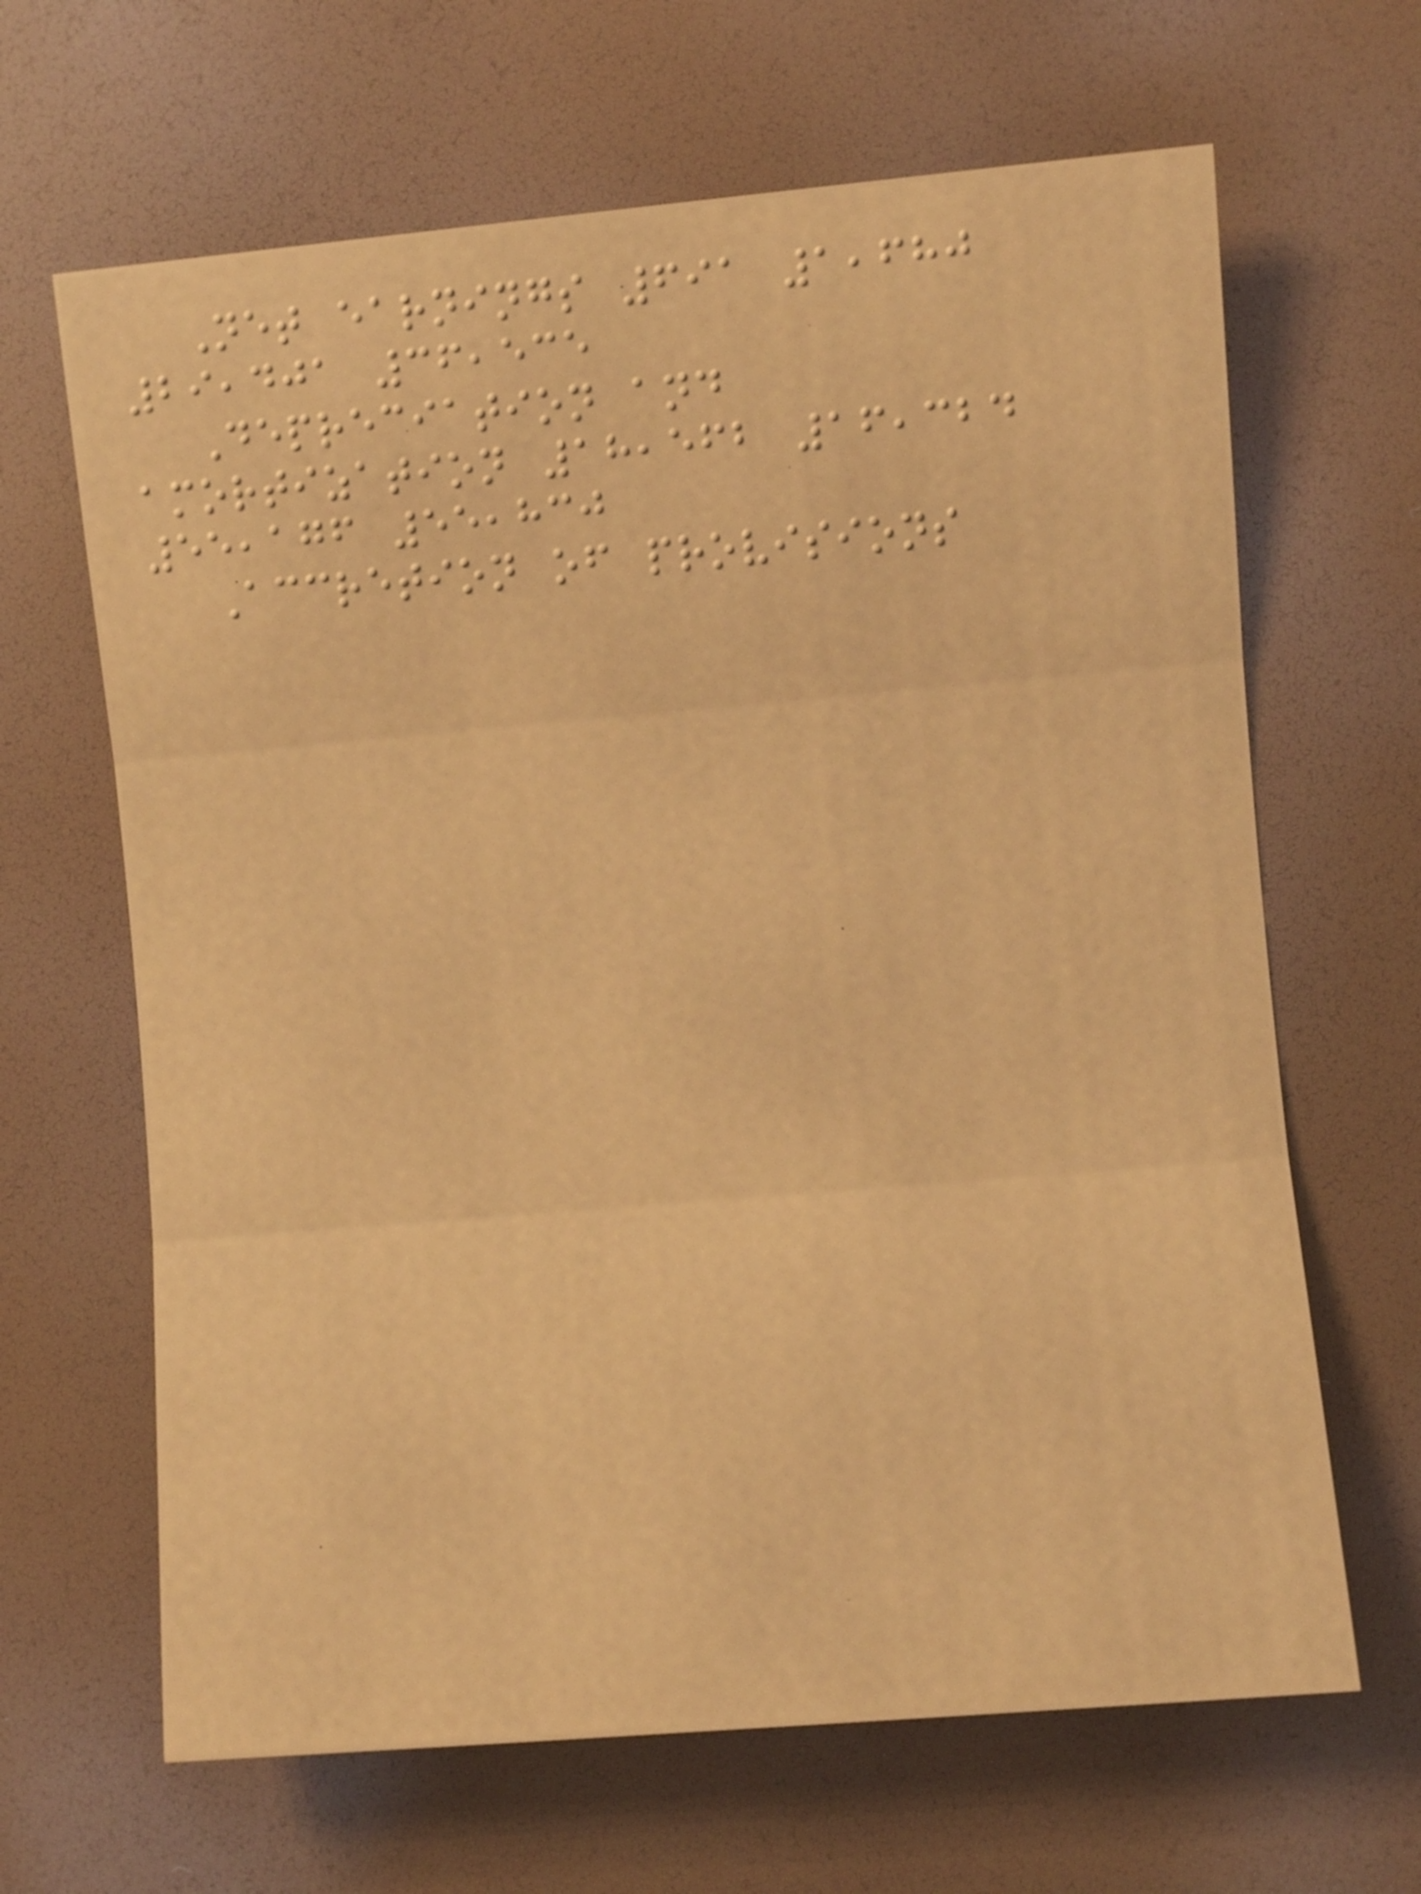Net earnings 691 1,680
29,401 36,535
Depreciation and
amortization 18,562 16,324
55,176 55,830
Accretion of provisions
